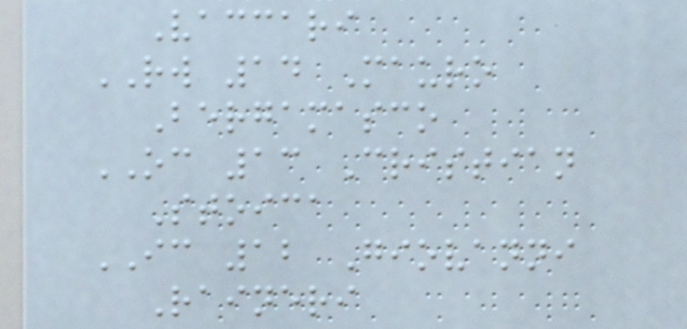Vaccari
RW 14 Mauro
Bergamasco
OC 13 Cristian
Stoica
IC 12 Giovanni
Raineri
